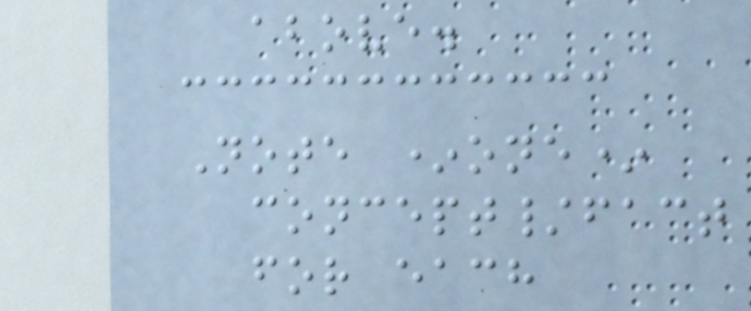above.
Note *one*
concept/fact
for each
